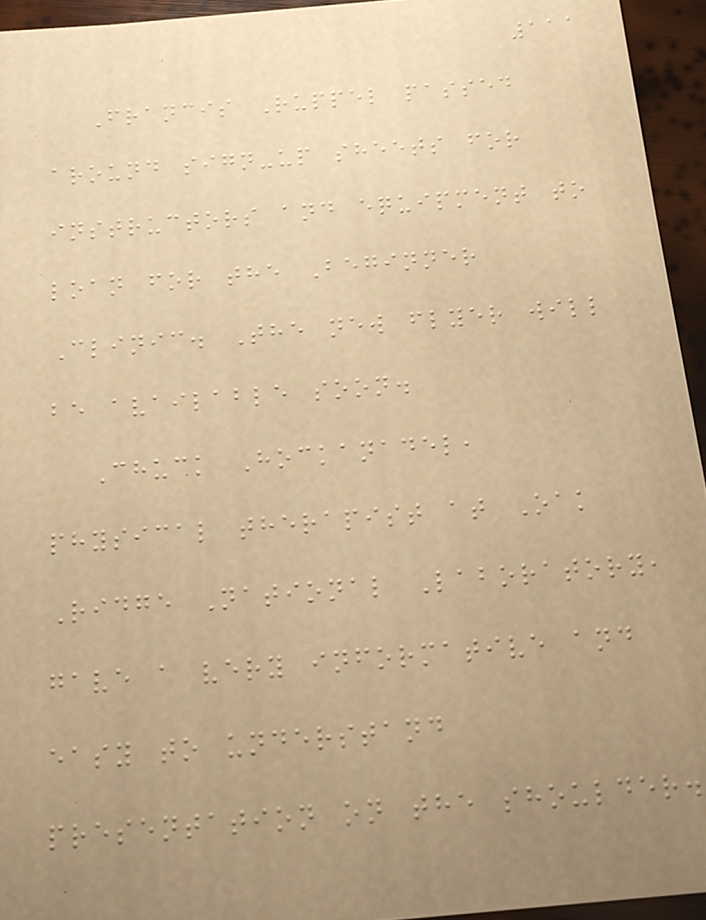111
Francis Ruppel passed
around sign-up sheets for
instructors and equipment to
loan for the Beginner
Clinic. The new flyer will
be available soon.
Chuck Hockanadel,
physical therapist at Oak
Ridge National Laboratory,
gave a very informative and
easy to understand
presentation on the shoulder.
